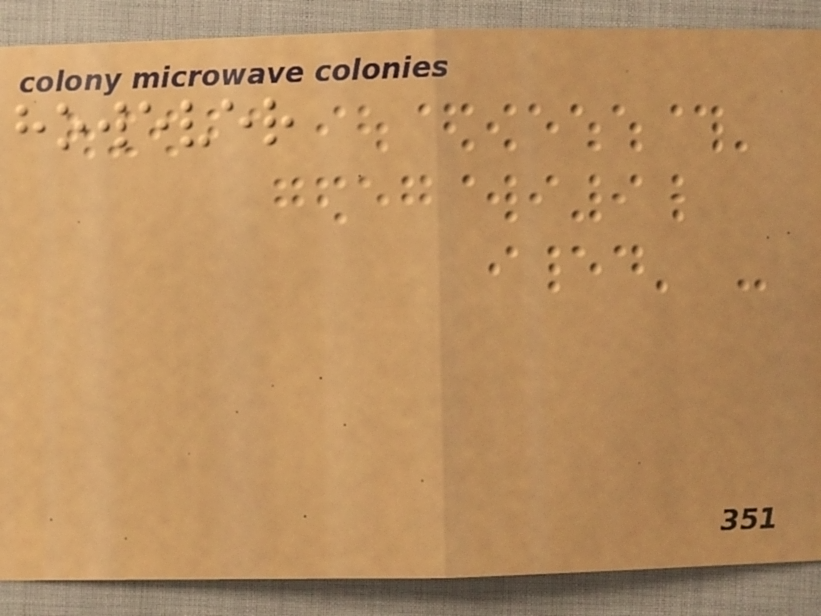however
